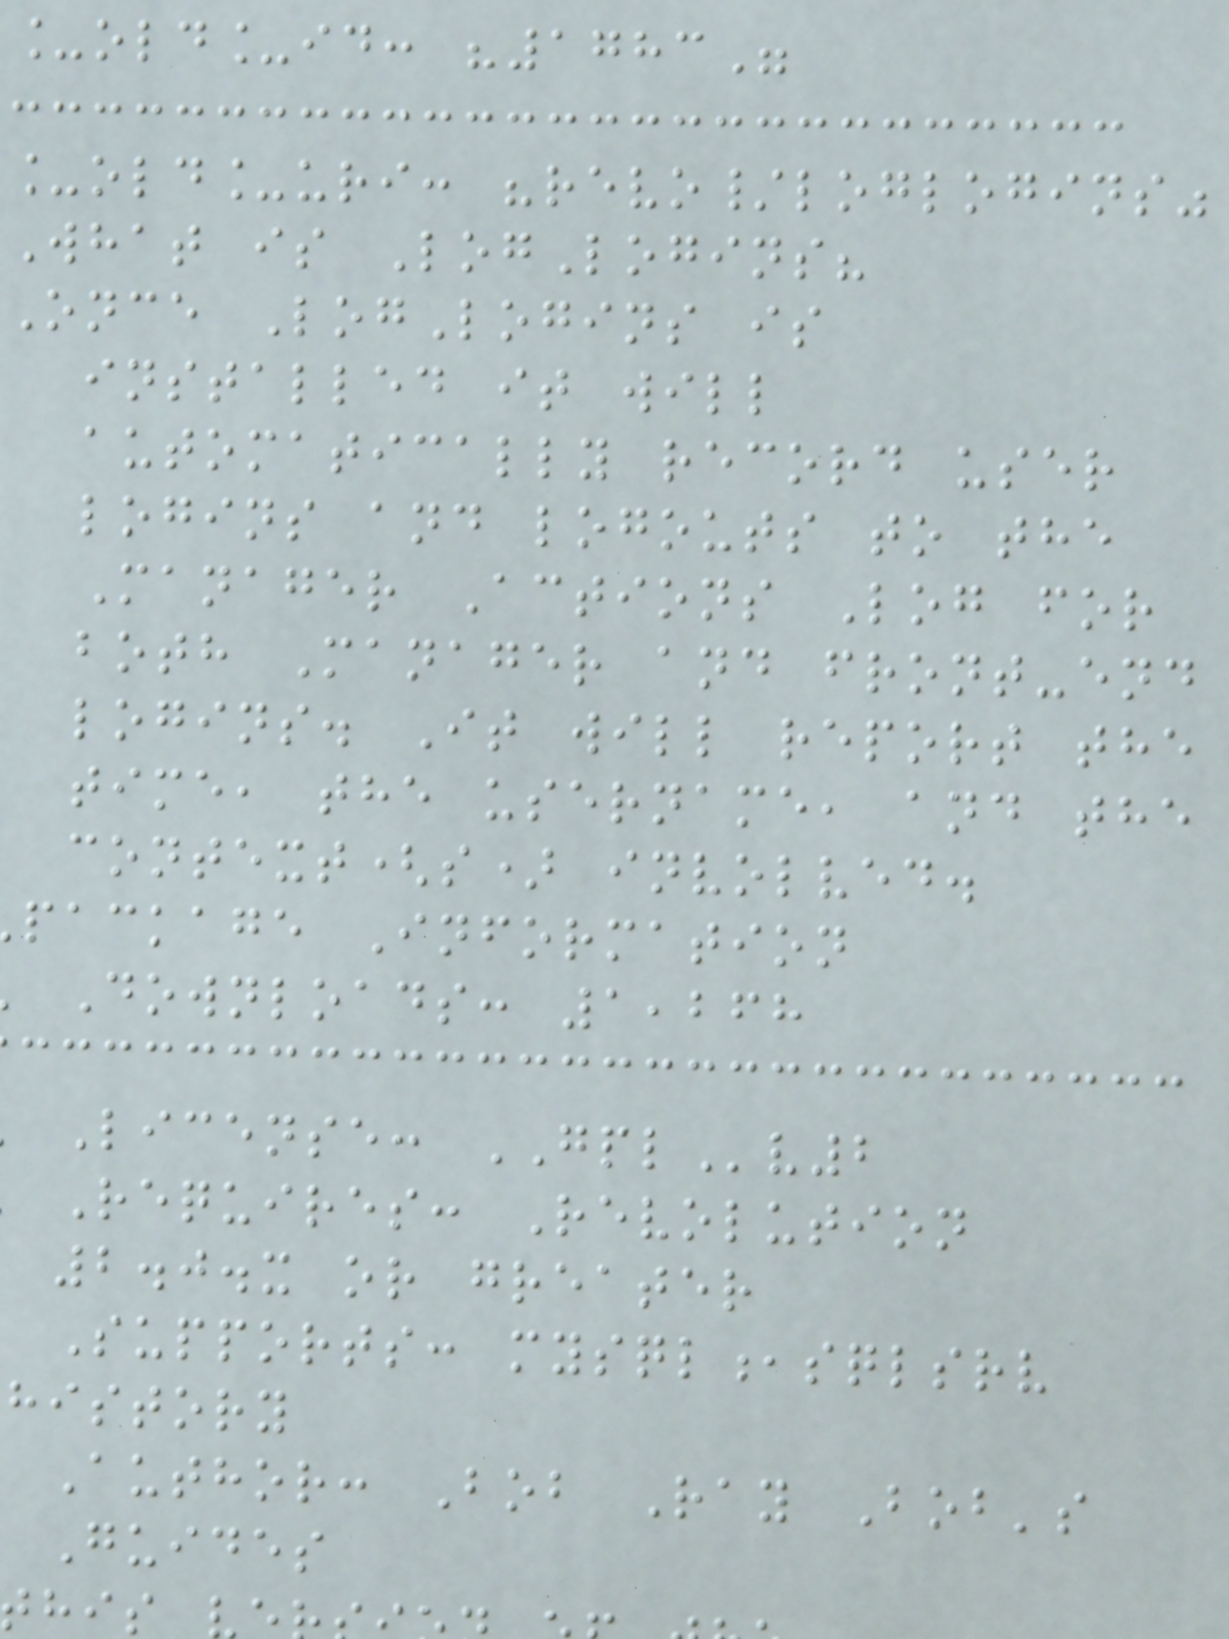_old_id: "1783"
_old_uri: "revo/loglogins"
What is LogLogins?
Once LogLogins is
installed it will
automatically record user
logins and logouts to the
Manager Actions Log for
both Manager and front-end
logins. It will report the
time, the username, and the
context(s) involved.
package Information
Downloads: 1,268
License: GPLv2
Requires: Revolution
2.0.x or greater
Supports: mysql,sqlsrv
history
Author: Bob Ray Bob's
Guides
